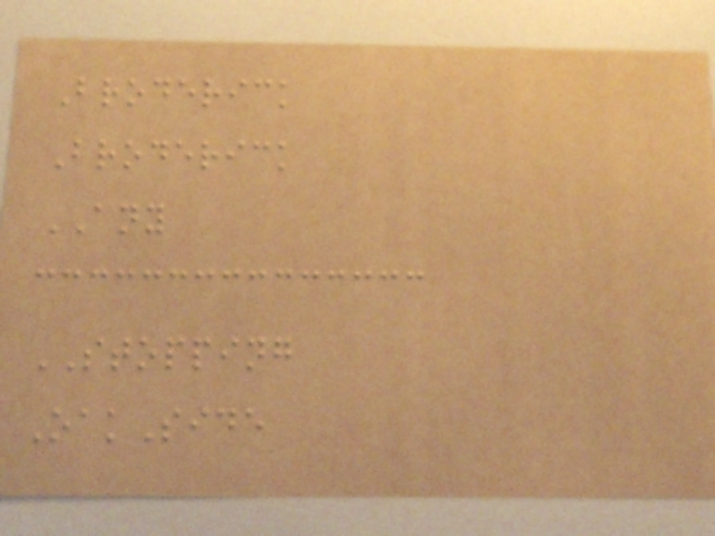Broderick
Broderick
ANY
STOPPING
OakSide
